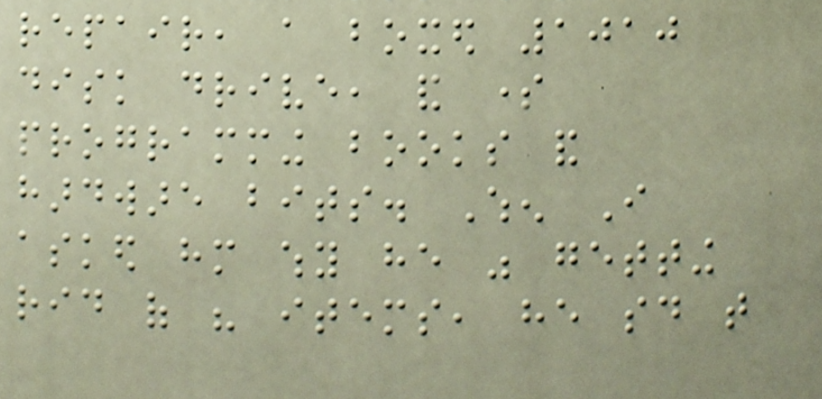repair, a boxed 1010
disk drive, and some
programming books and
hardware bits. When I
asked him why he was getting
rid of his items, he said that
